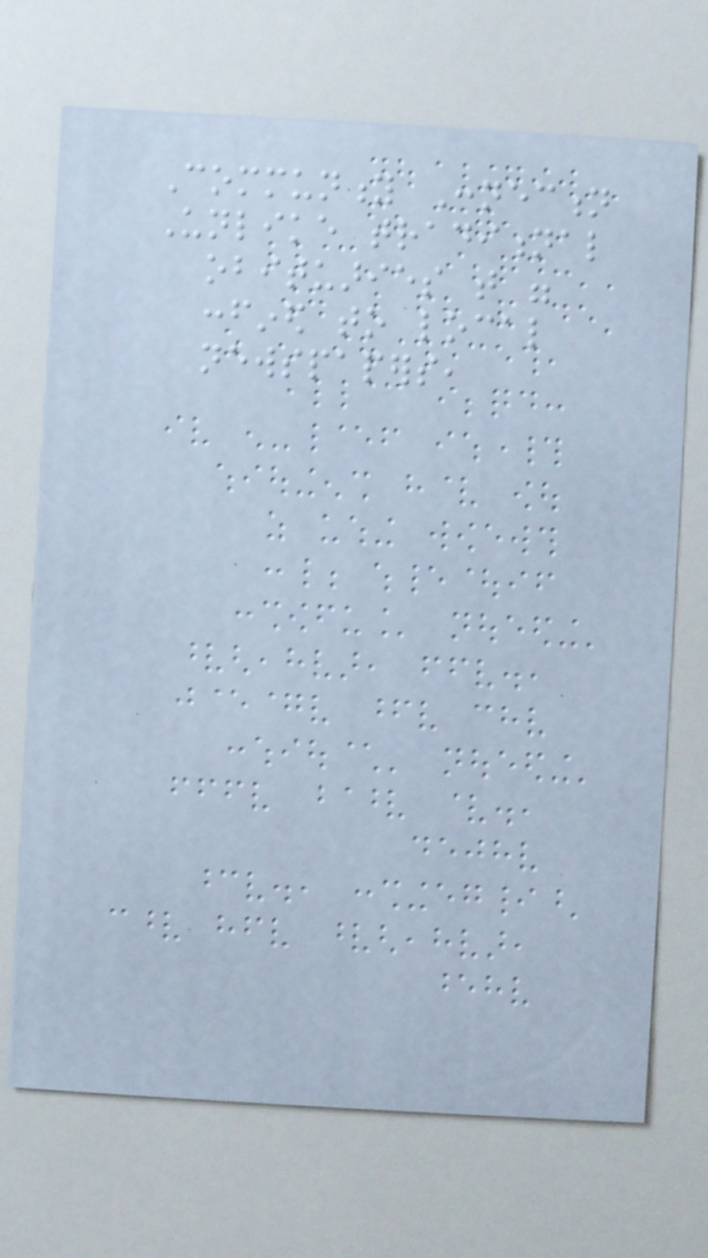Community Connection
Unlike traditional
obituaries that were
confined to local
newspapers,
